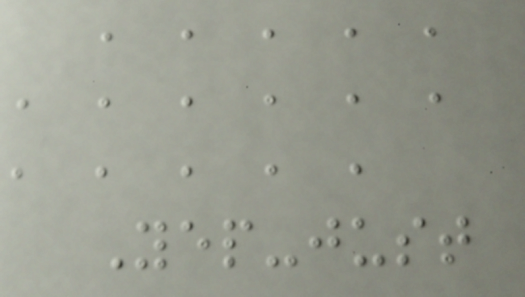, , , , ,
, , , , , ,
, , , , ,
Yep-just
